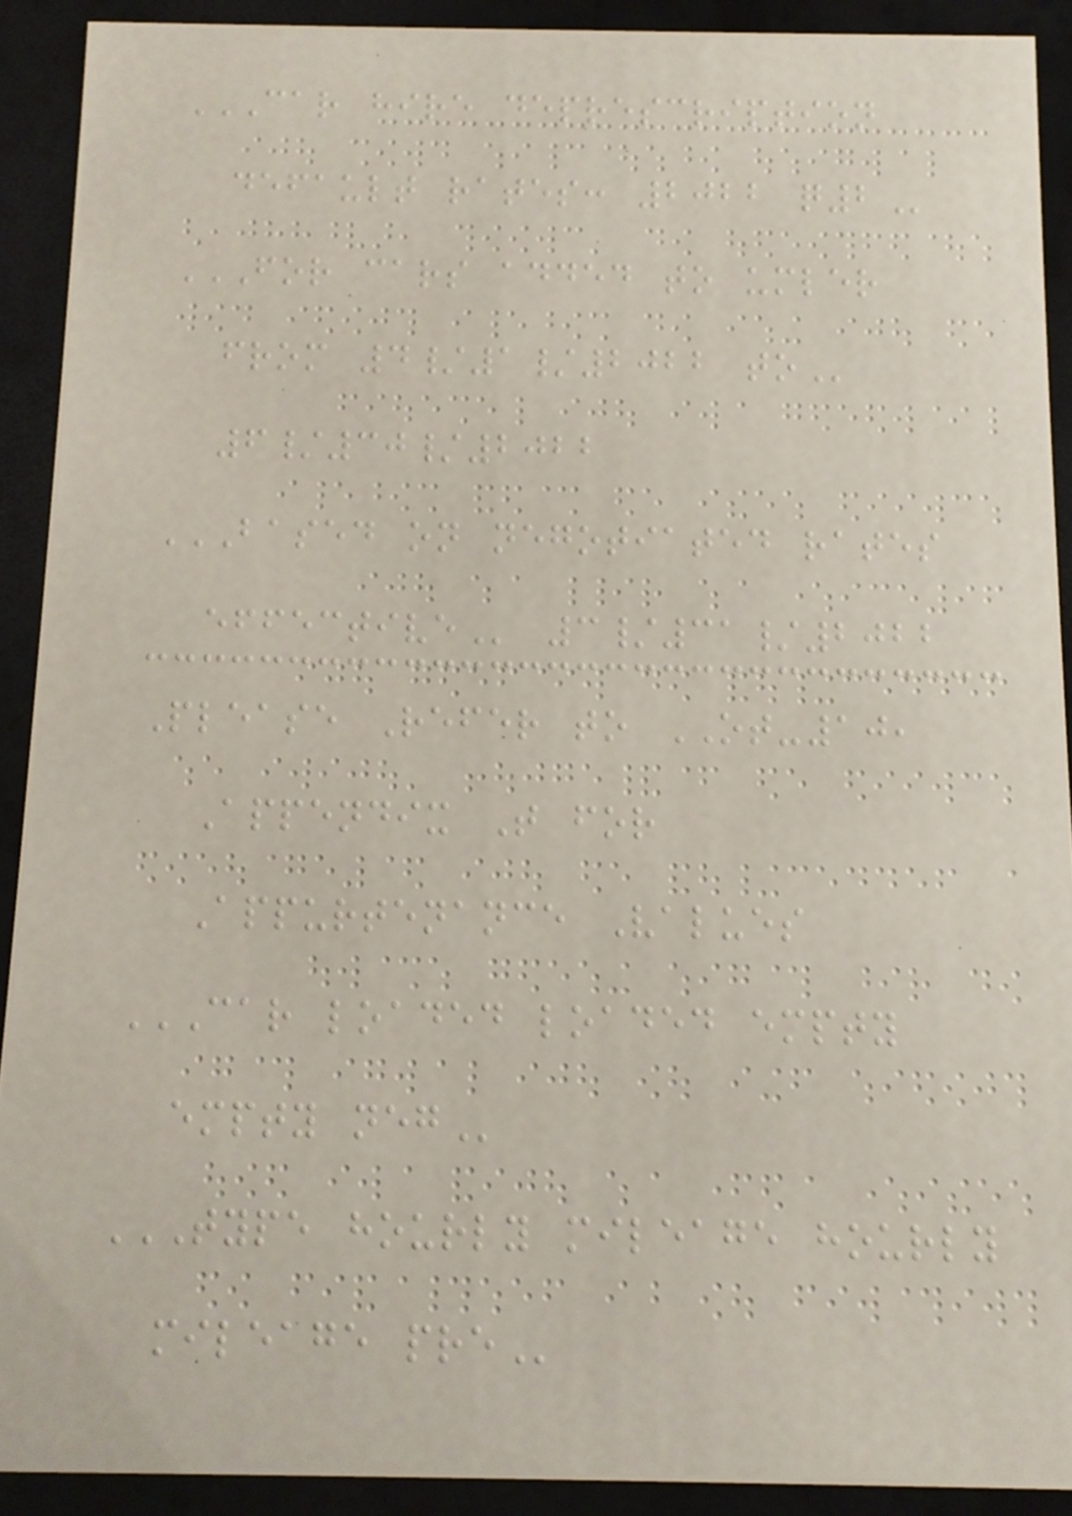CAR HIRE DEPRESCRIPTION
DEFAULT RATES: 2022 Q2
FOR CARS ADDED TO UMLER
FROM 4/1/2022 TO
6/30/2022
BASED ON NEGOTIATED RATES
EFFECTIVE 3/31/2022
Please Refer to OT-10,
Appendix T for
Appurtenance Values
CAR LOADED LOADED EMPTY
EMPTY NEG
TYPE HOURLY MILEAGE HOURLY
MILEAGE PRE
